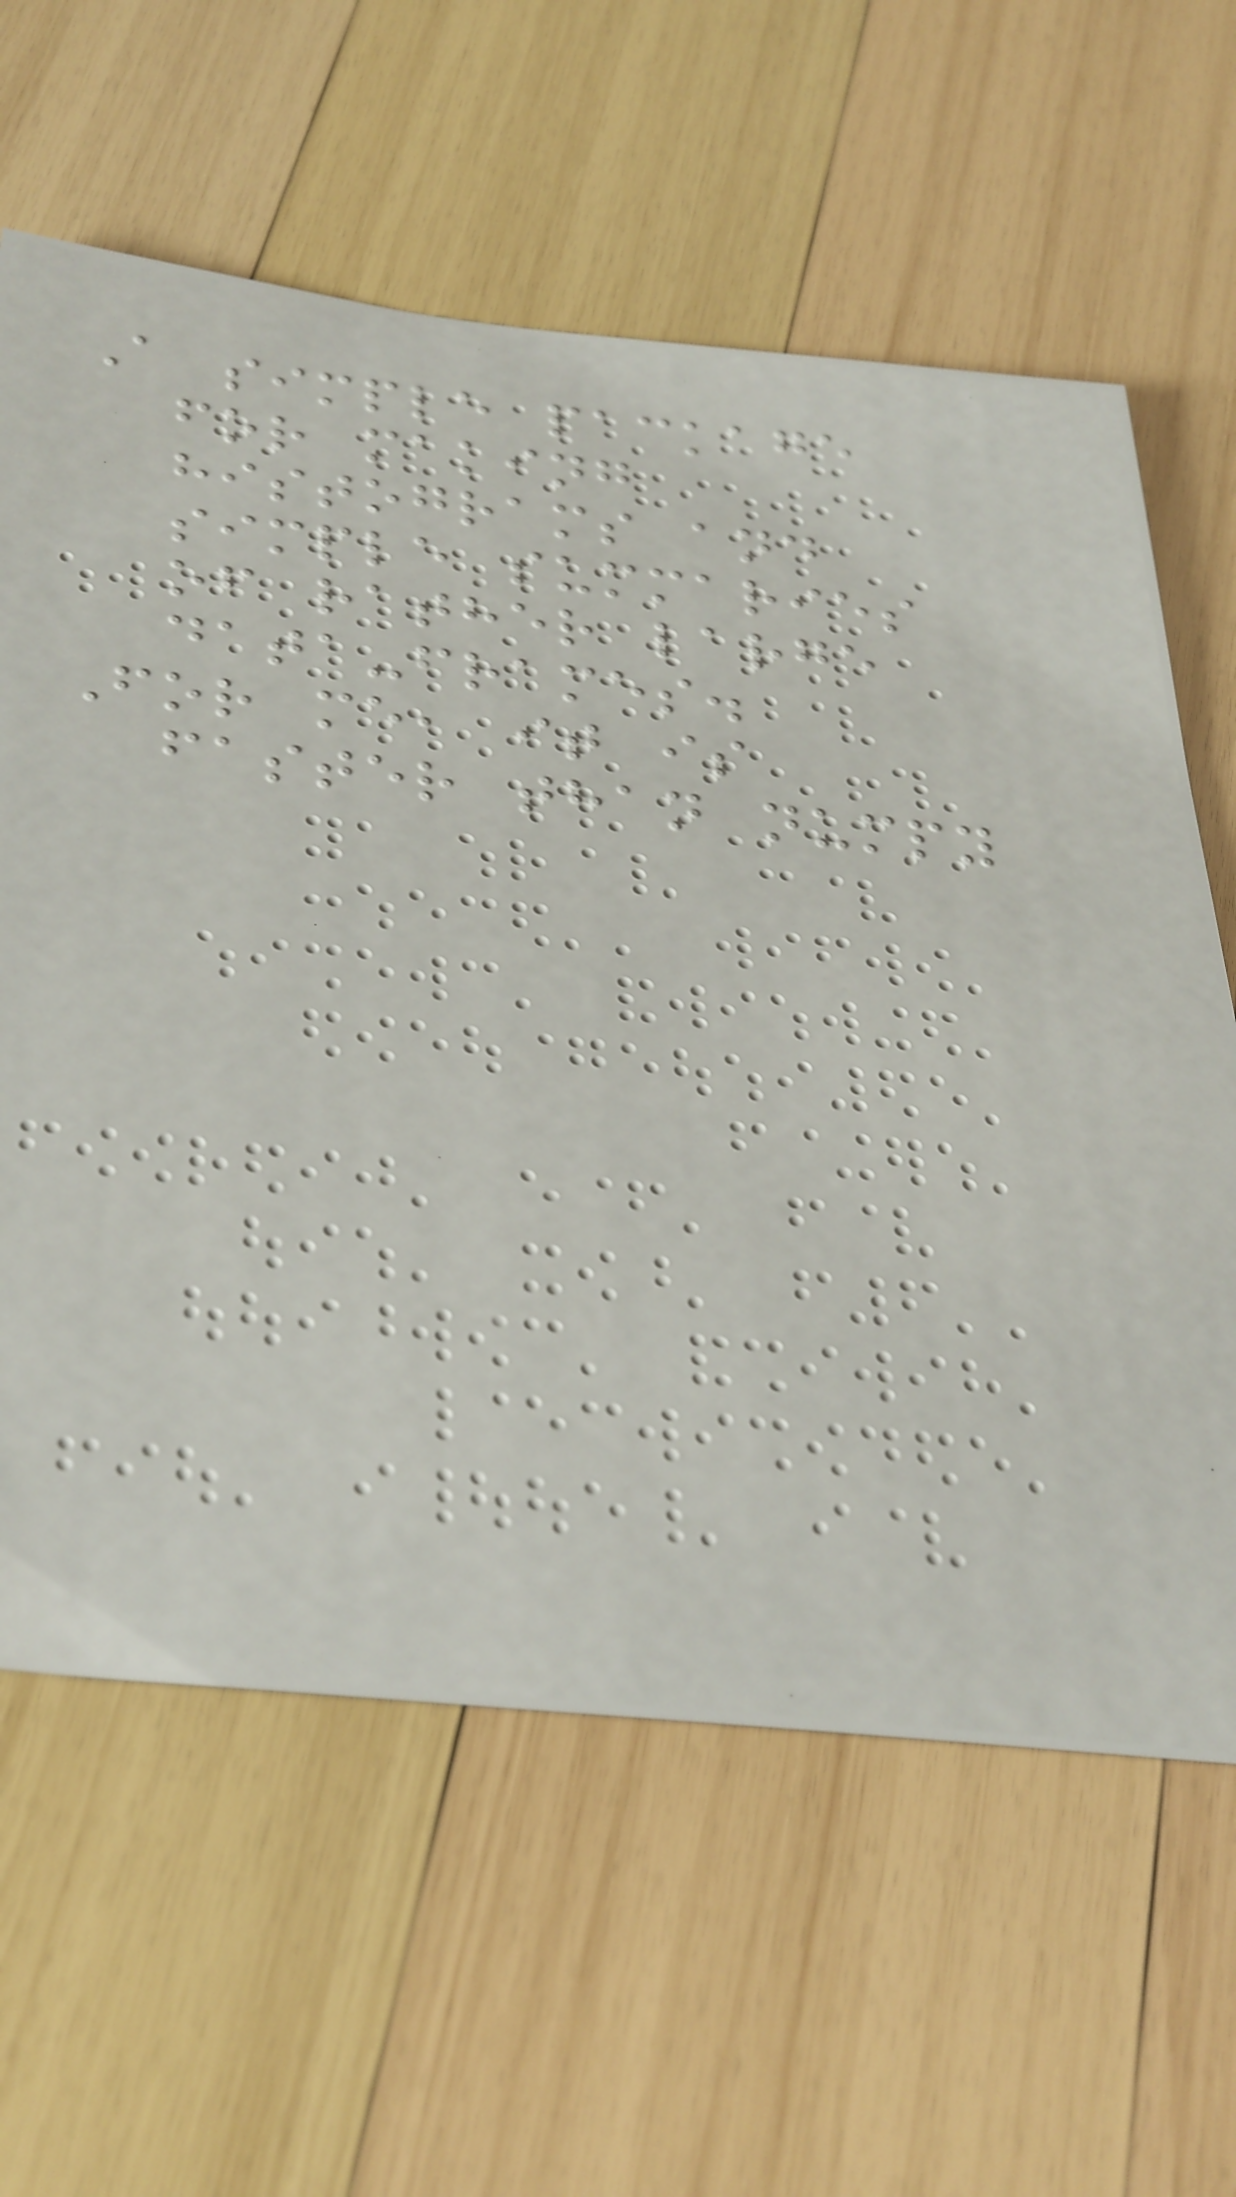A simple package
for making
histograms and
simple summaries
of rather large
data-frames.
For me, it is
faster than numpy
